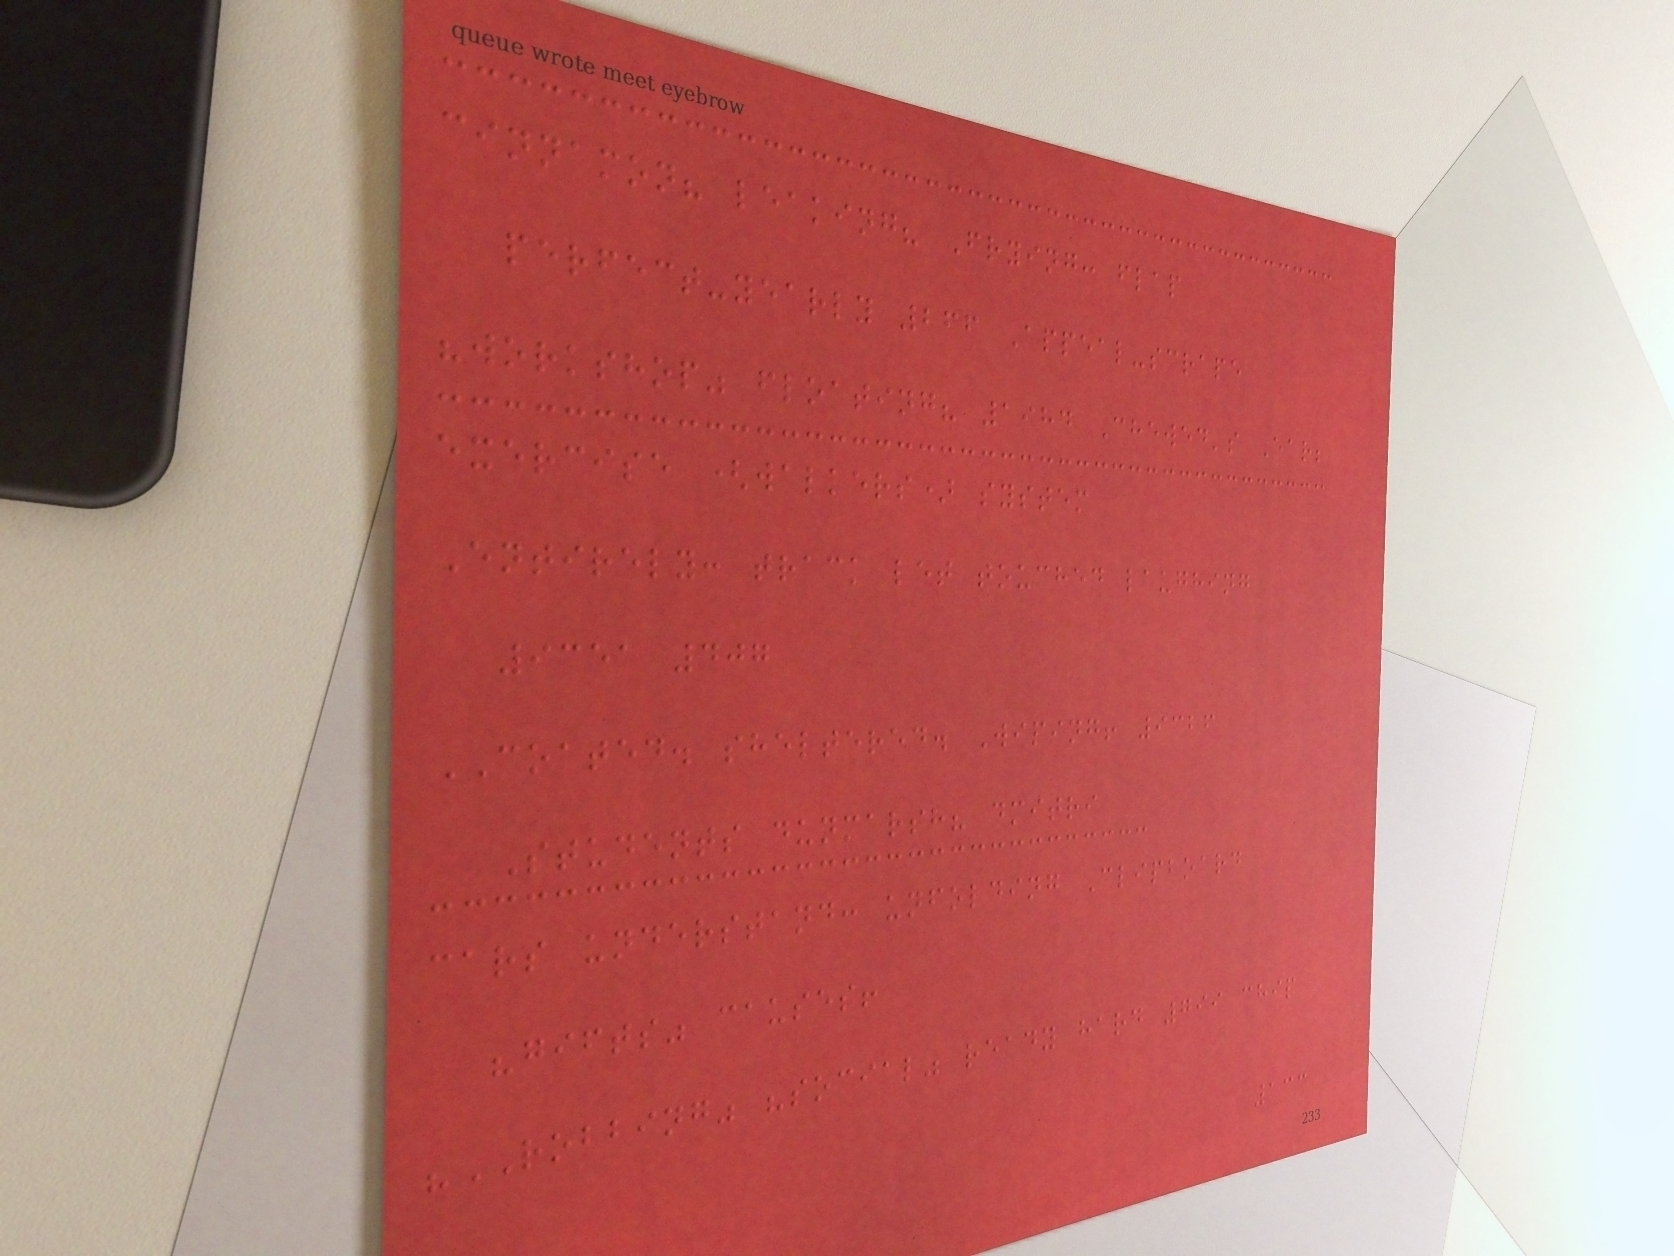cinnamon? leaking? Frying: flap
perfect-yearly 266 Appeal-scrape
"workshop" floating? 1984 Chewed's Ear;
exercise (walkers) system
Entirely: track let touched laughing
9351 407
COATED. sheltered. Wiping! 9326
Students dunmarsh? dmitri
cars understand: unfolding Clipboard
"gifts" causes!
"ROBBING" "social" ready hard 799 chip
133
